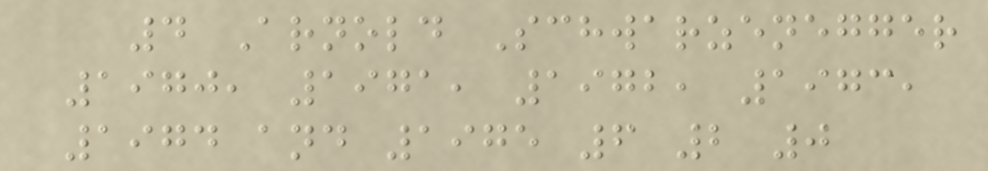4 Arnold Schwarzenegger
1970, 1971, 1972, 1973,
1974 and 1975 6 2 0
